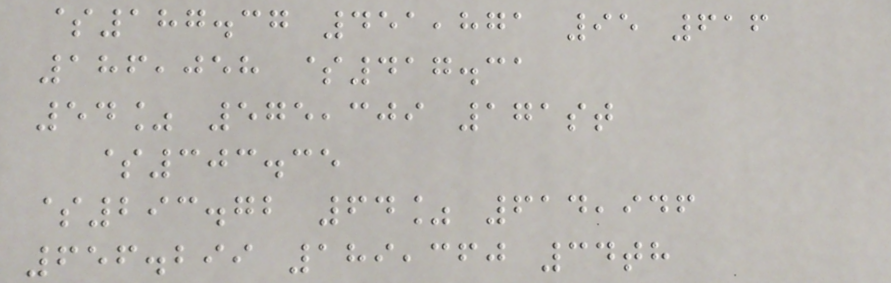$187.37 451,871 95 616
186,058 $417.31
54% 575,309 171st
$303.35
$293.72 64% 614,946
656.299 189,360 34th
